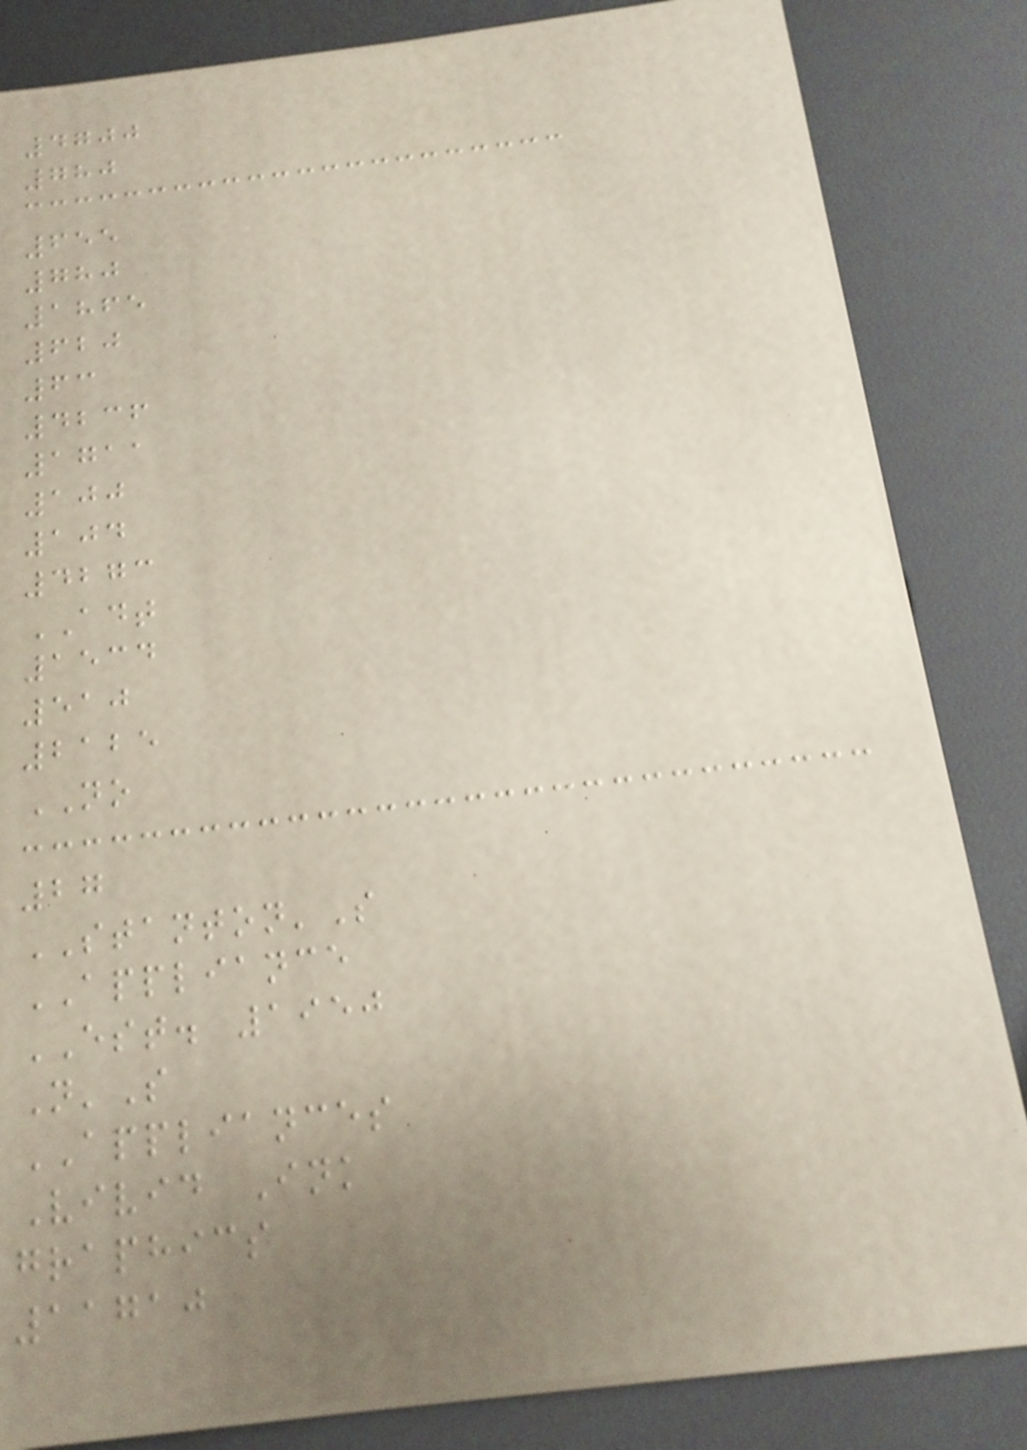4700
780
655
780
1865
620
63
4236
1711
100
104
4273
ADT
1534
510
2125
NO
27
STANTON'S
APPLIANCE
EST. 1950
N'S
APPLIANCES
Vivid Ink
graphics
11710
